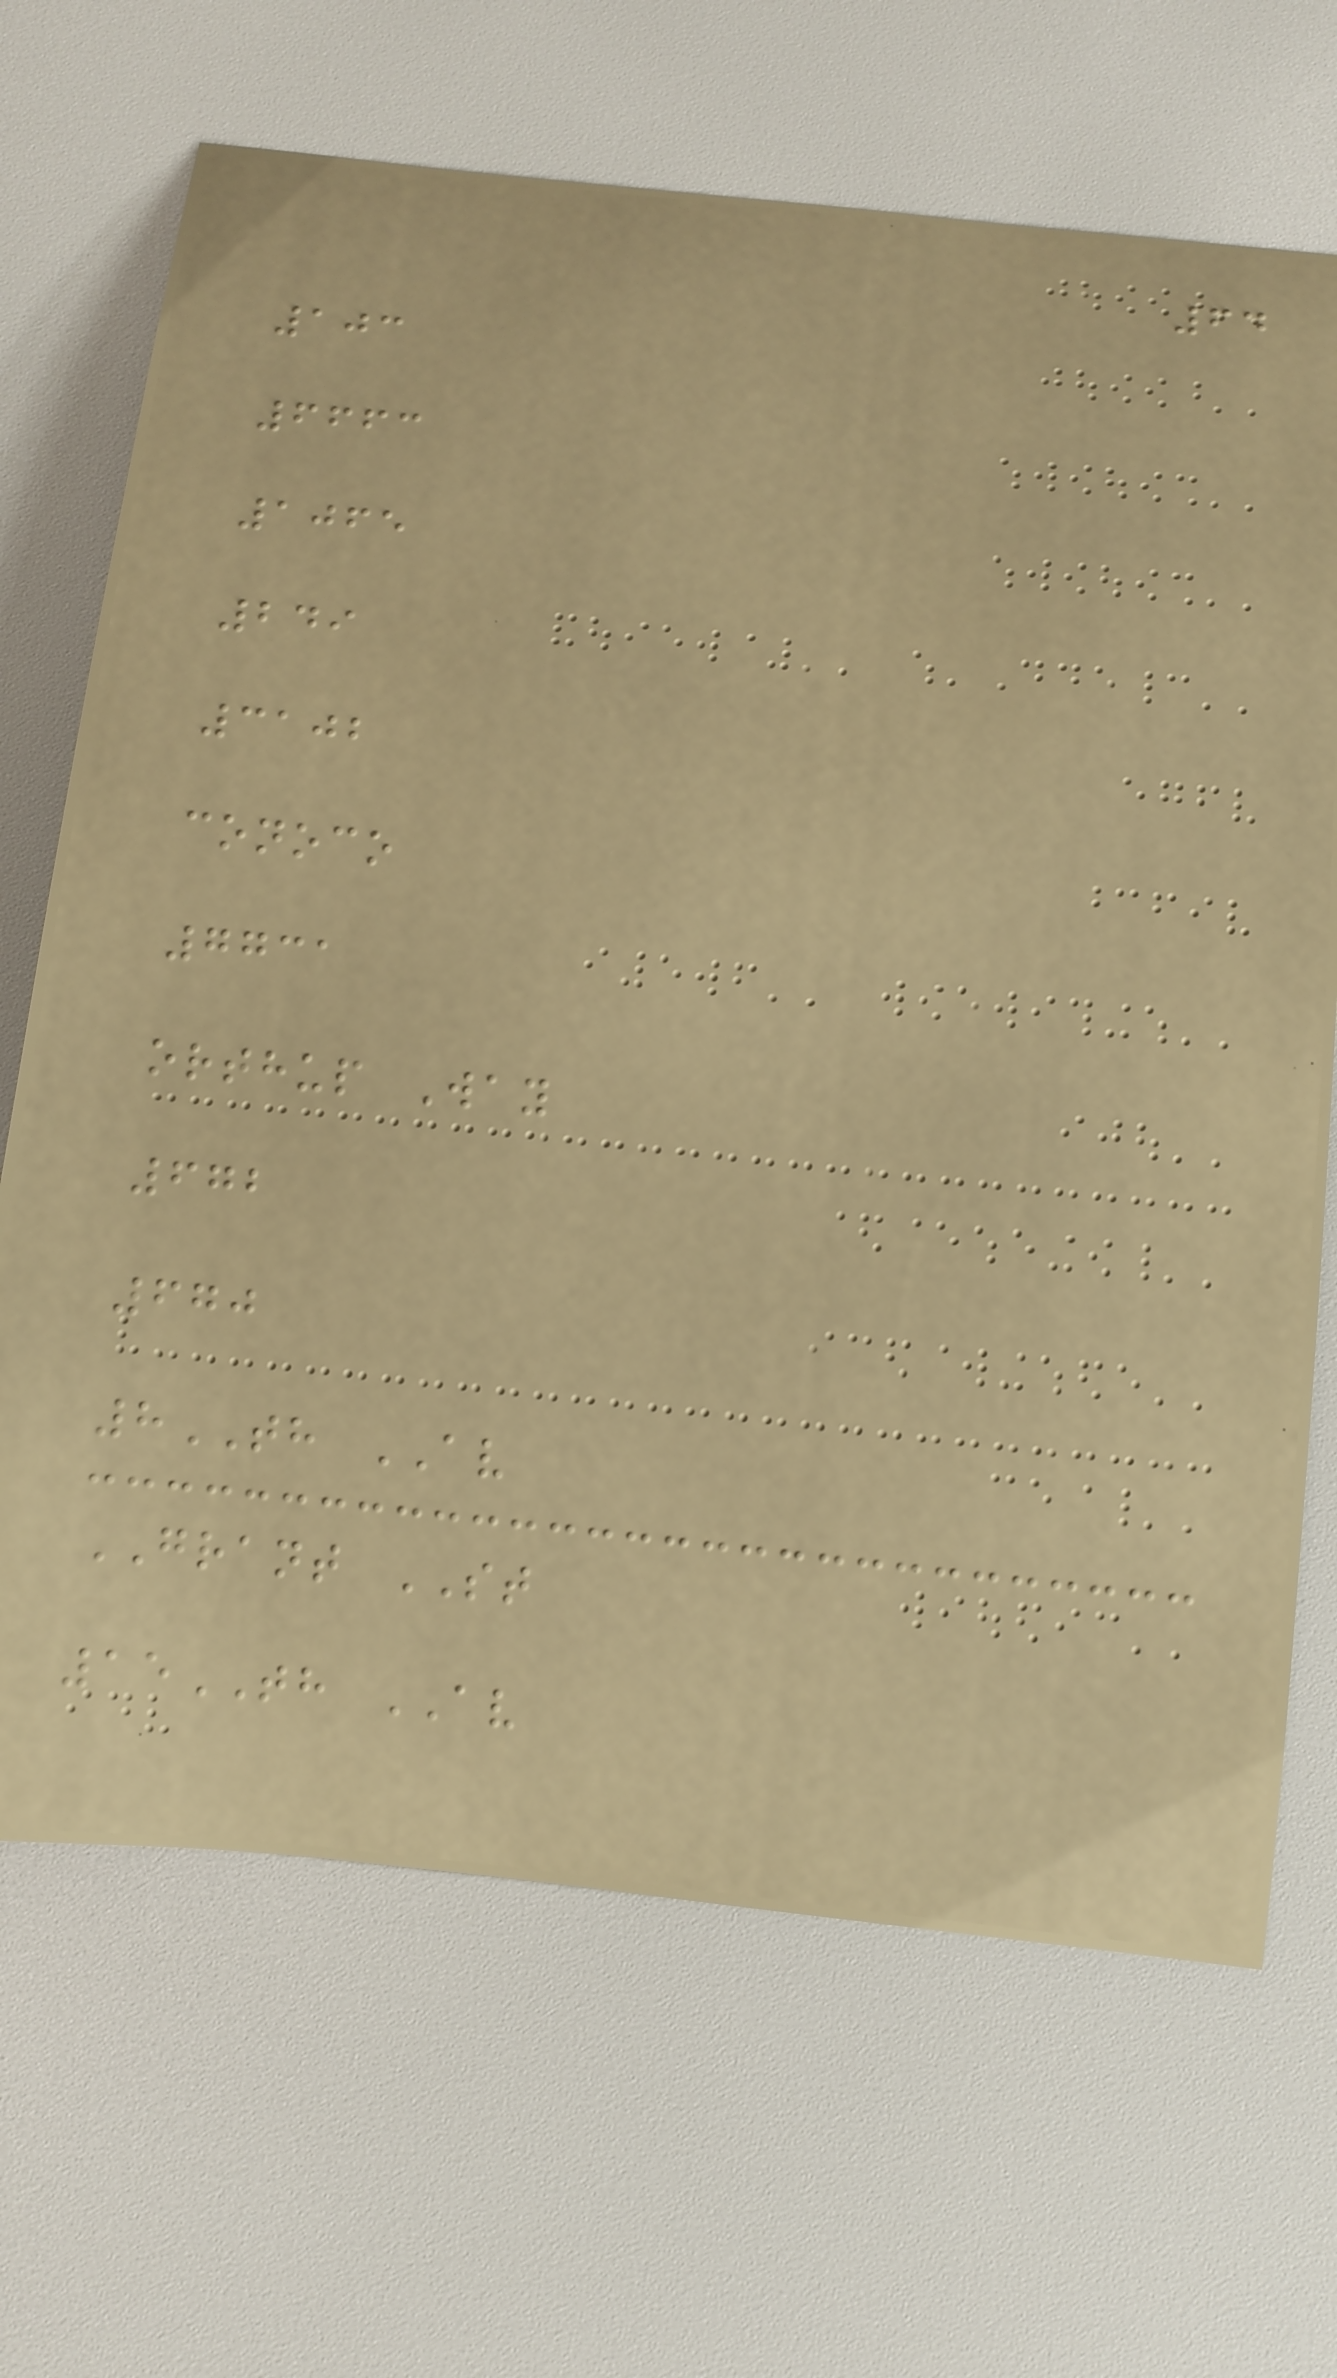64
103
6663
1065
249
3102
conoco
7731
orthup Way
672
670
8TH AV
GRANT ST
15TH AV
